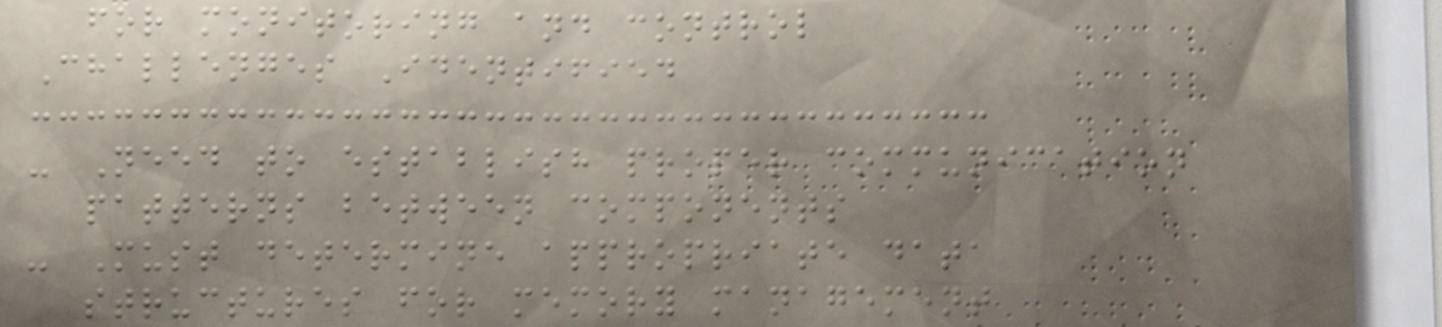for monitoring and control
Challenges Identified
- Need to establish proper communication
patterns between components
- Must determine appropriate data
structures for memory management
